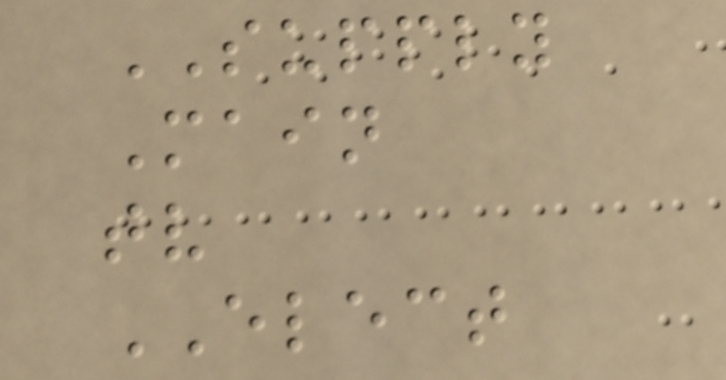SUPPLY
Main
tv
ELECT
